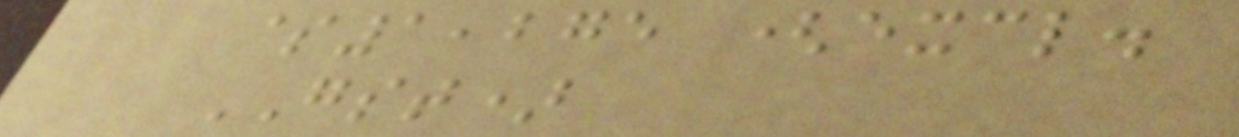$1,275 (excl.
GST)
